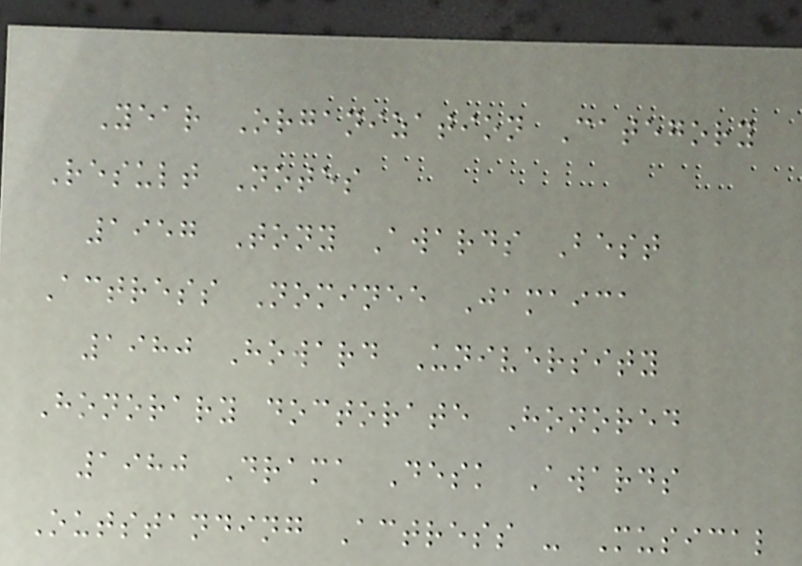Year Organization Category
Result Notes
1957 Tony Awards Best
Actress Nominee Jamaica
1980 Howard University
Honorary doctorate Honored
1980 Drama Desk Awards
Outstanding Actress - Musical
